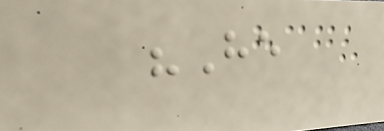"He
